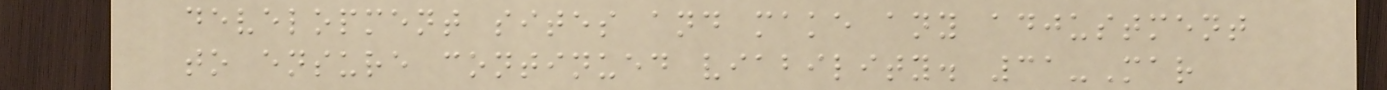development sites and make any adjustment
to ensure continued viability. 31-Mar
